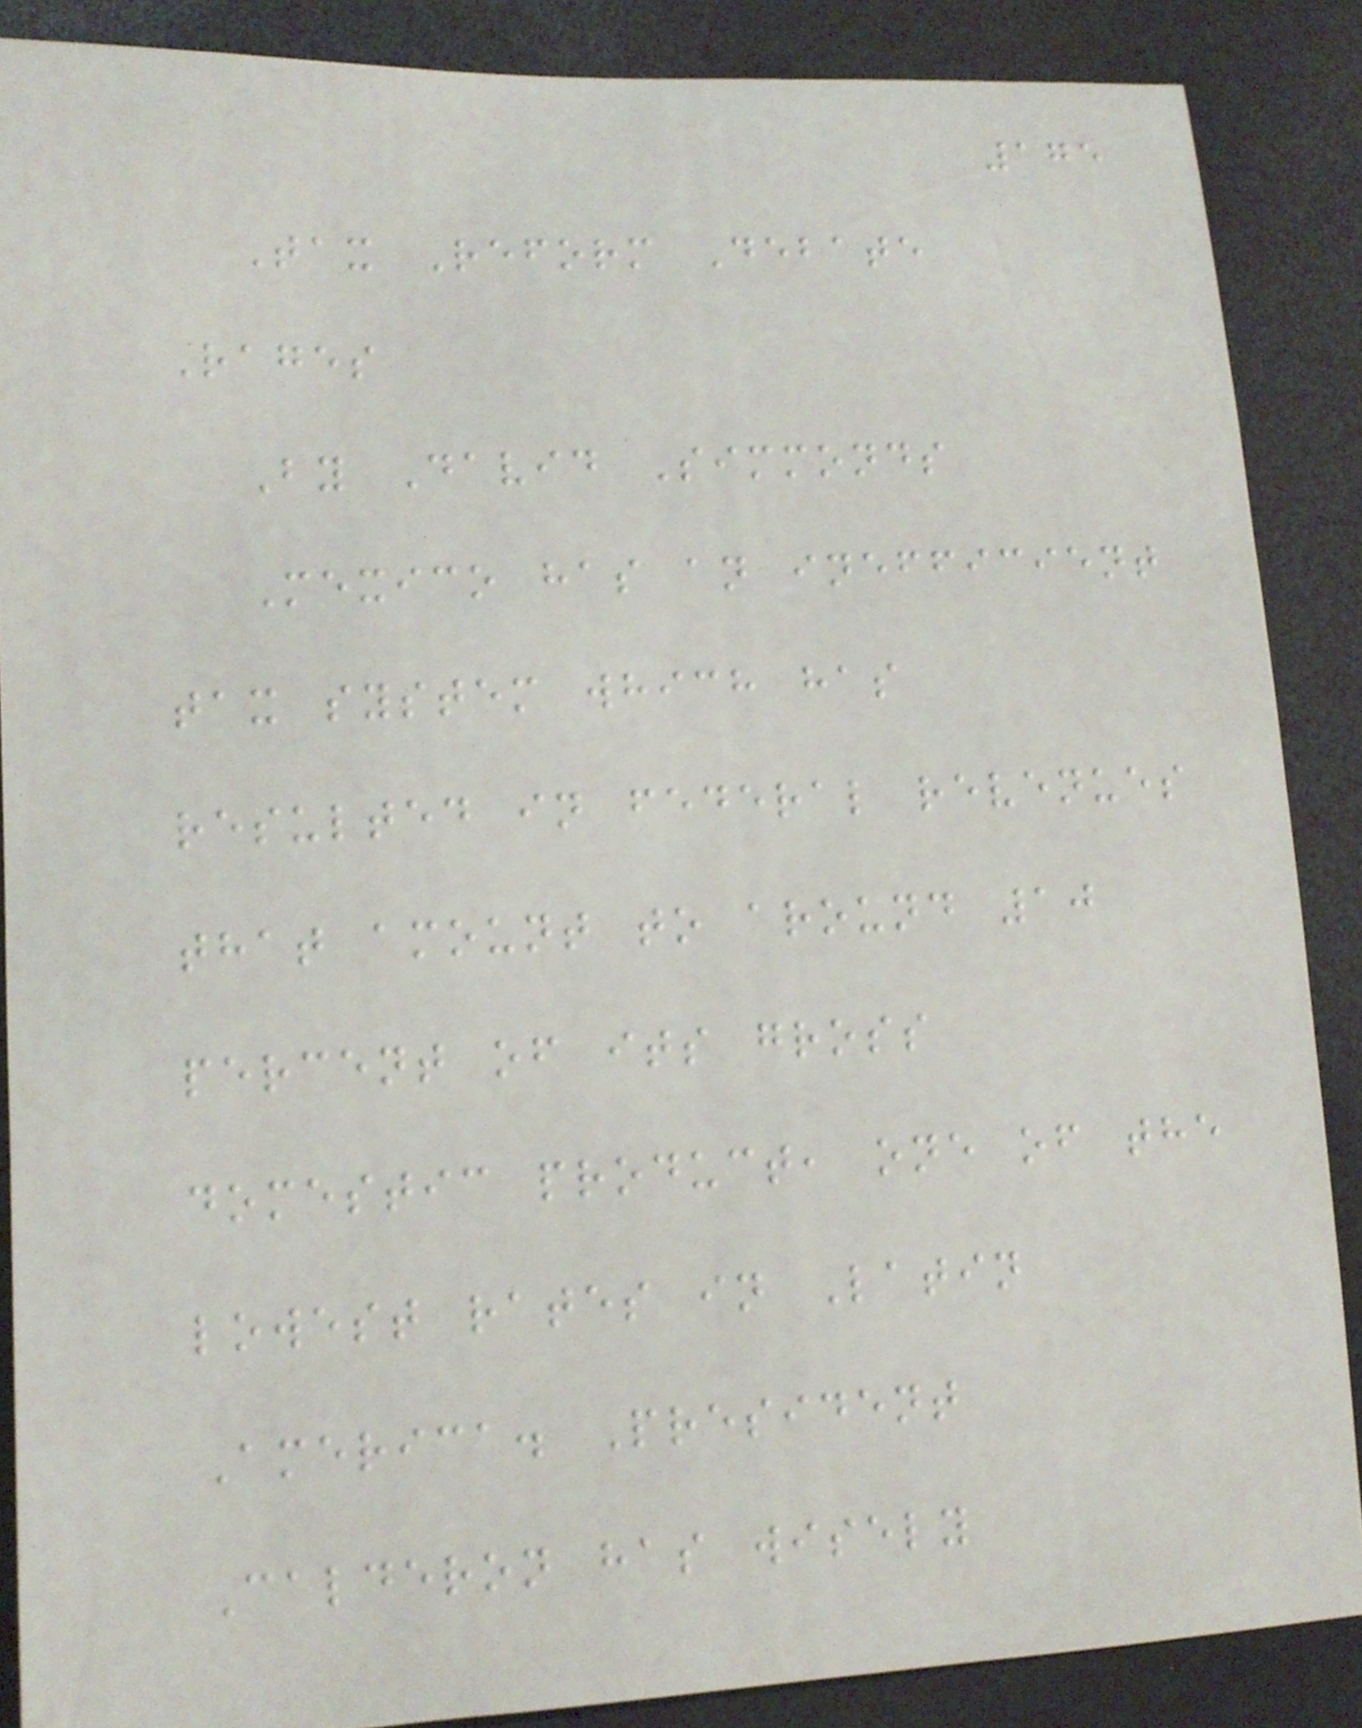175
Tax Reform Debate
Rages
By David Simmonds
Mexico has an inefficient
tax system which has
resulted in federal revenues
that amount to around 10
percent of its gross
domestic product, one of the
lowest rates in Latin
America. President
Calderon has wisely
